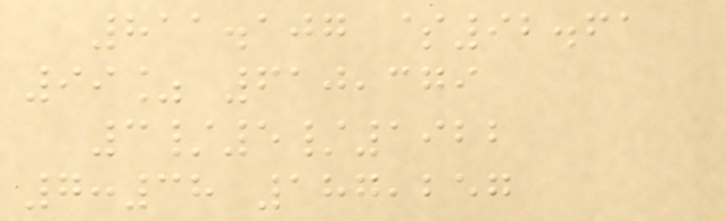811.107 $92.61
99% 610,379
3/5/1922
7:38 187,257
